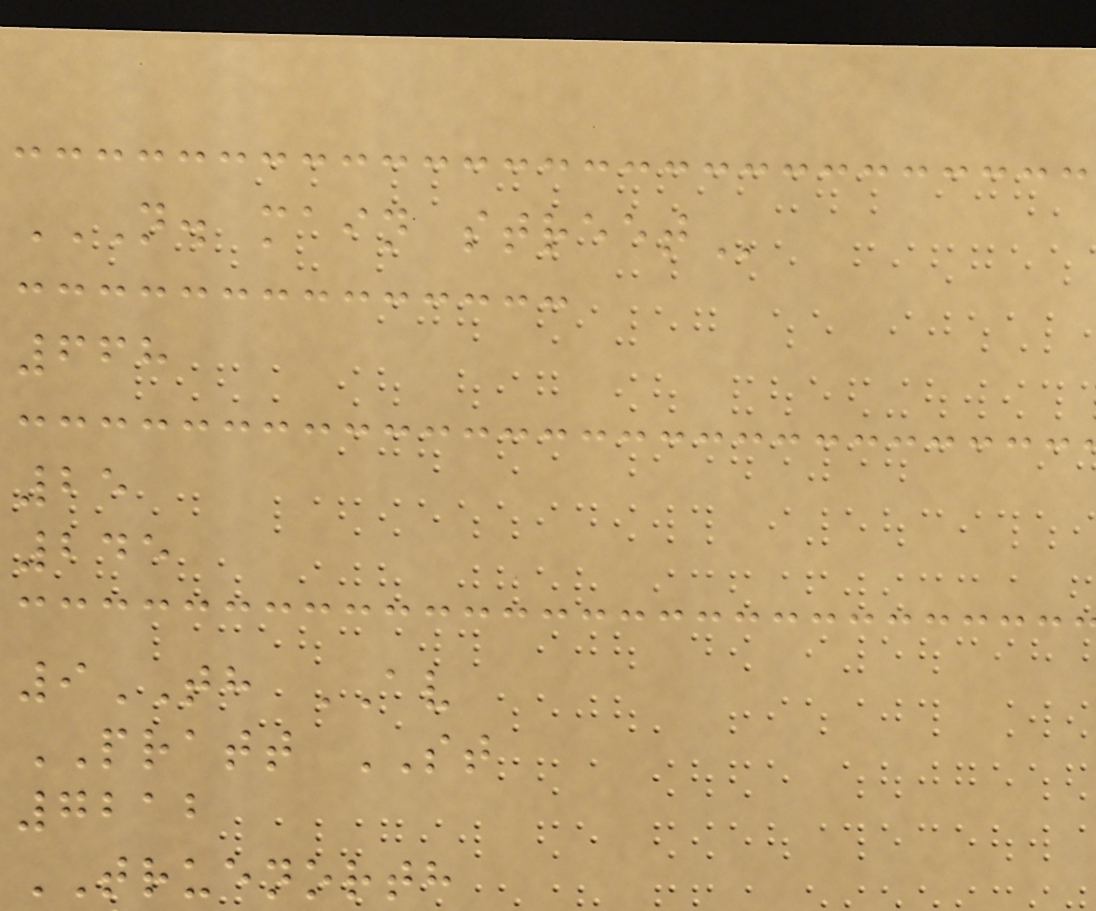N. MAIN STREET
668
25
245
9TH AV
PRATT ST
7212
TRUENORTH
